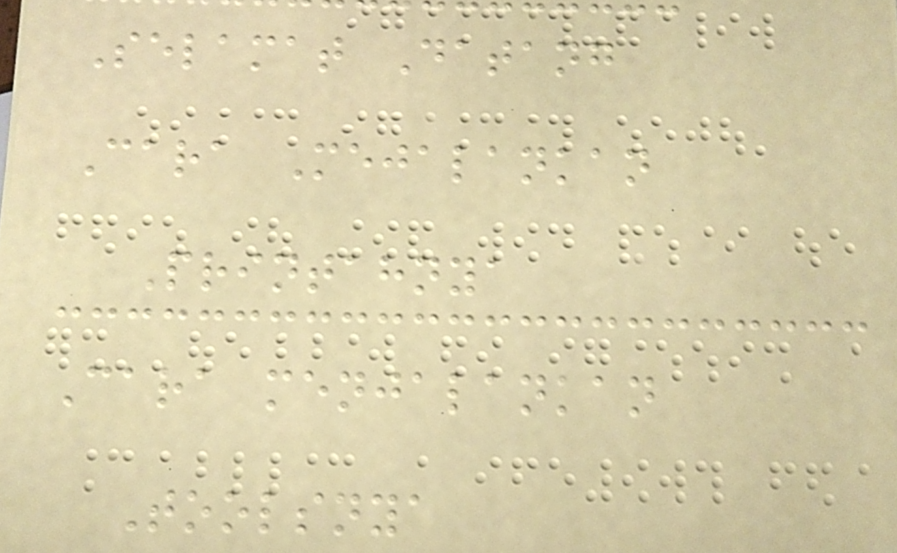Selamat Datang
Cara Mejalankan
Printahnya
Cara menjalankan
Toolsnya
